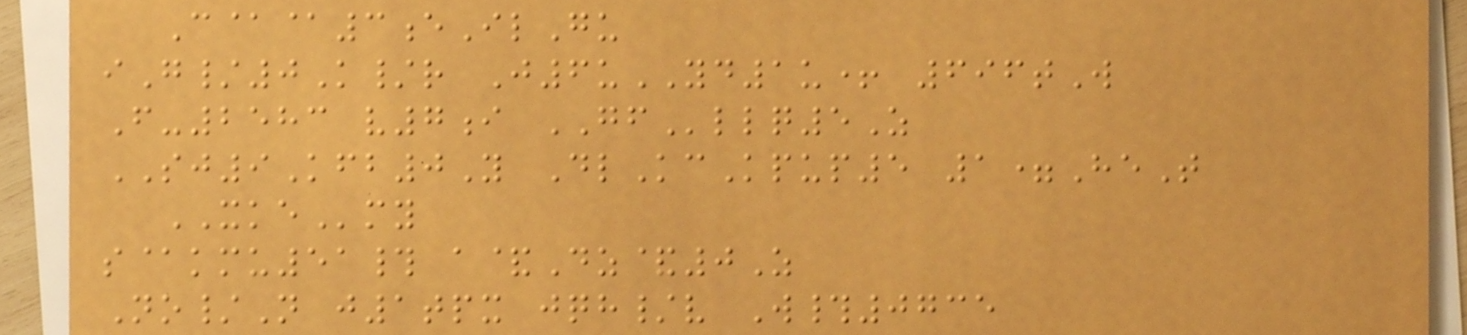C@@3eIlGu
iG/0K/r J6uYD1u+ 696tW
F-2583 v7i GFllq5Z
SJ9Kfb0Y DlKcKpup5 1=HeT
XKEmy
s@kmu51# a&Dz&0Z
No/N j1tpx jqh/v W#0735
